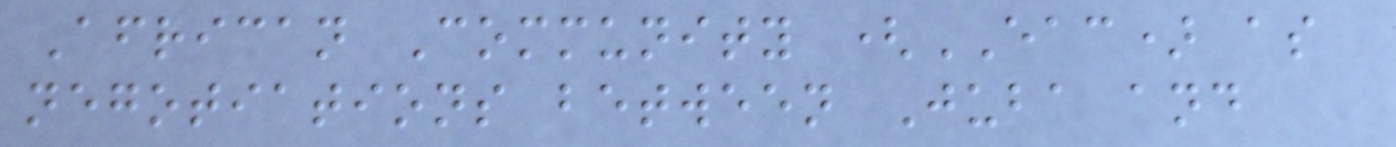African Community (EAC) as
negotiations between Juba and
